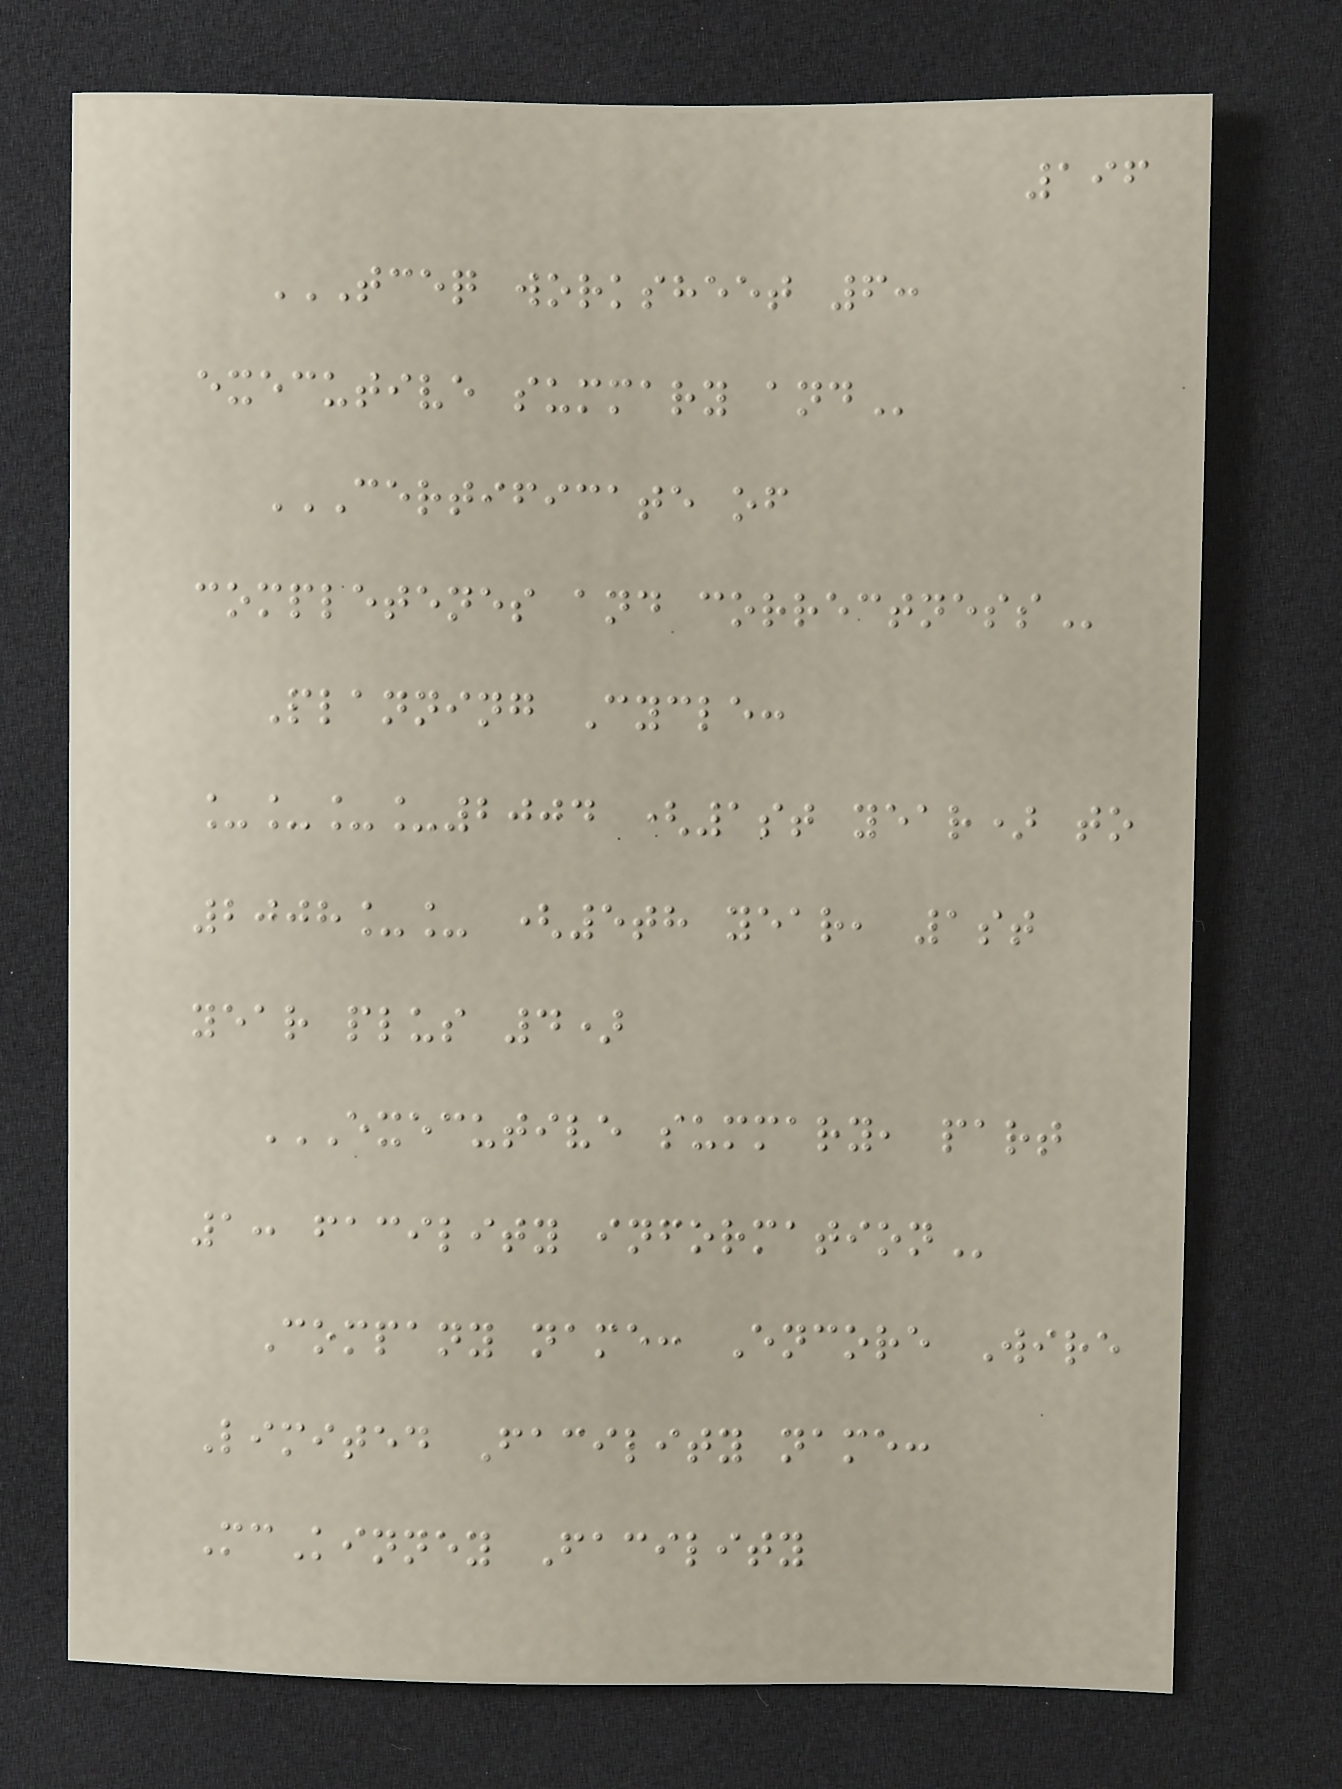196
TCEQ WORKSHEET 6:
EXECUTIVE SUMMARY AND
CERTIFICATE OF
COMPLETENES AND CORRECTNESS
Planning Cycle:
____2004 (1st year) to
2008__ (5th year, 1st
year plus 4)
EXECUTIVE SUMMARY, PART
1: FACILITY INFORMATION
Company name: Encore Wire
Limited Facility name:
McKinney Facility
